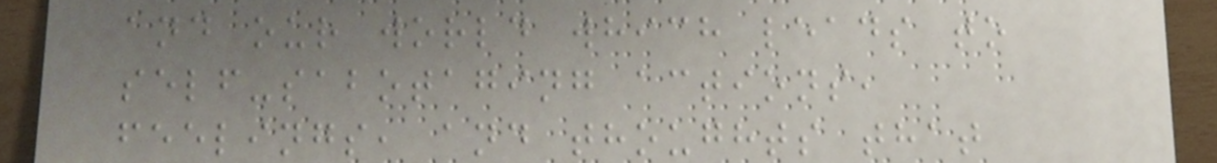and our world which leads to
self-sabotaging actions,
feelings, and thoughts that
